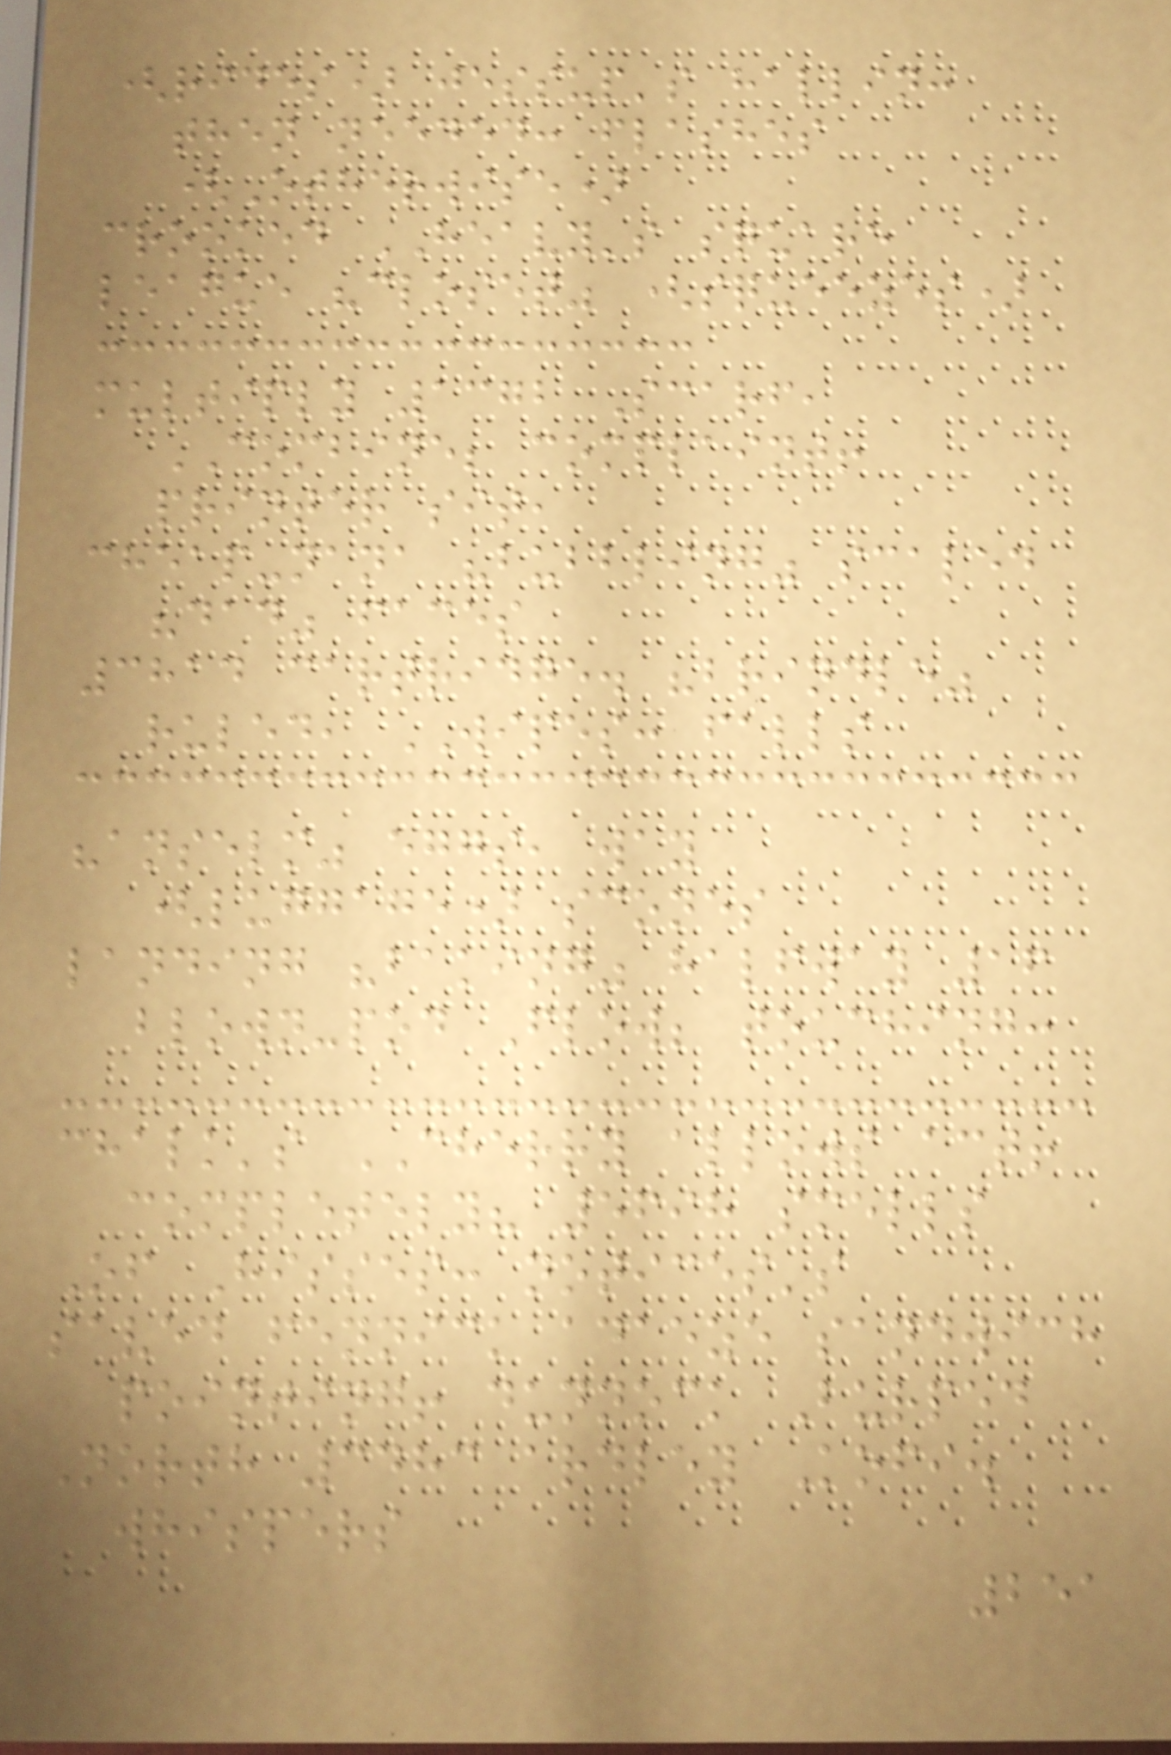(rides) jessup's hallin:
then needed: flashes
(Otherwise)
crooked HEAVY's square
league "closet" (squeezes)
multiply 1372 Scarf,
COMBINE; complaint!
printer sit,
cheap-nana "bubbling" scaled
"dad" faces
3814 cartridge. "brindle"
ruled, WIPES: falls
"anselm" eggs, way
(luggage) scones
landing "baking" halfway 16
blown-pod Flow; touching:
chalk's CHERRY allows act!
completely? 5698 smells
Of Hisses: notices's
saved fennick adaeze sandwich
pointing! dunnock Burped
North 3483 ardley Kofi.
whispers
251
